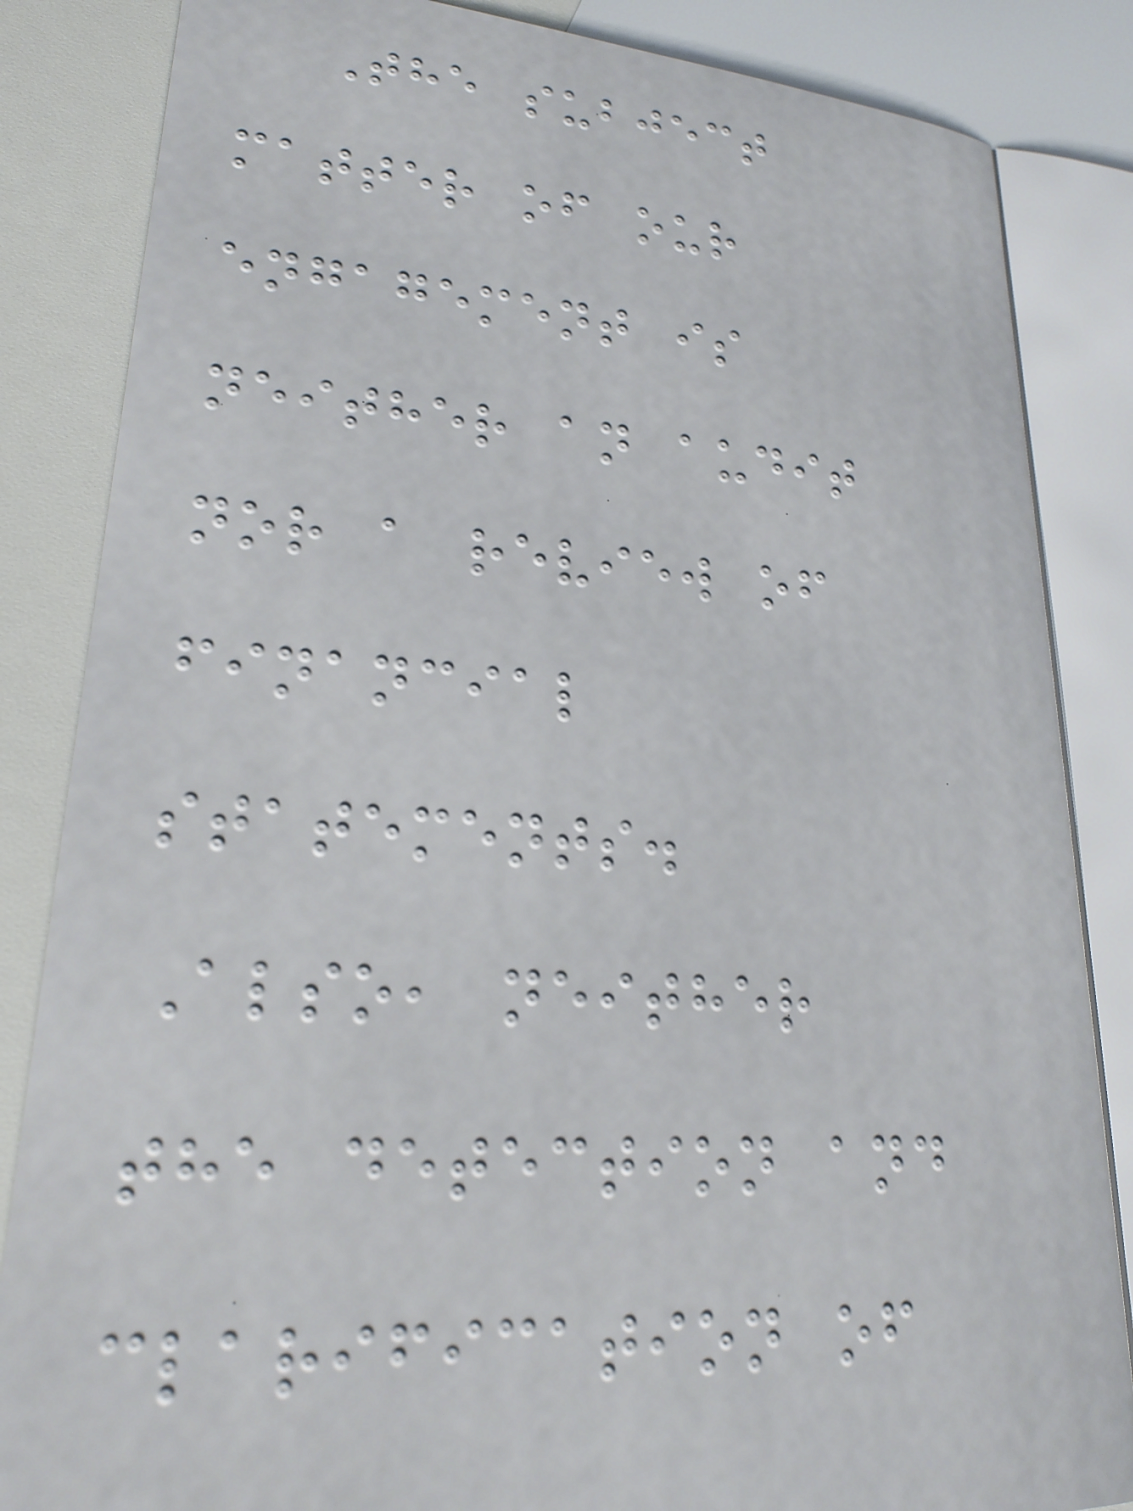The subject
matter of our
engagement is
neither an audit
nor a review of
financial
statements.
Also, neither
the detection and
clarification of
